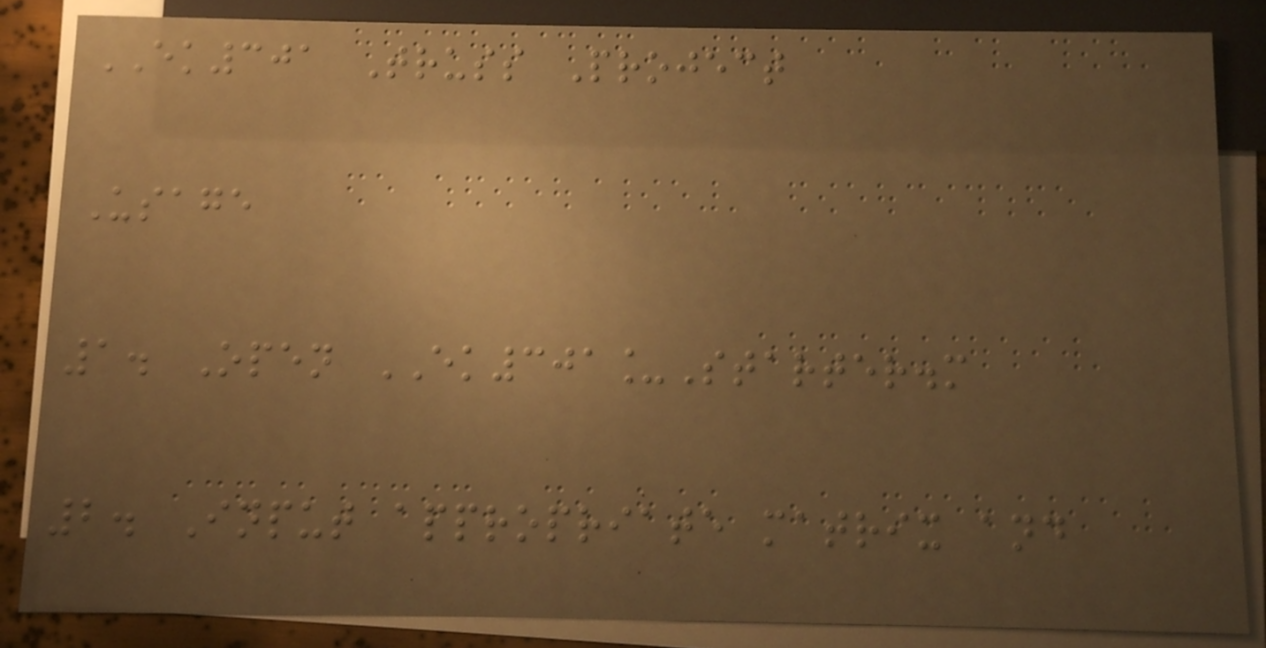EK301 Truss Project
Usage
1. Open EK301_Starter.m
2. Input appropriate matrix and
